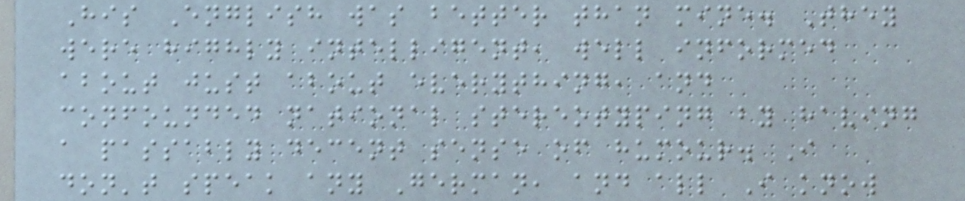His English was better than mine. They
were highly intelligent, well informed
about just about everything, and
confounded national stereotyping by having
a passably decent sense of humour. I
don't speak any German, and all I know
